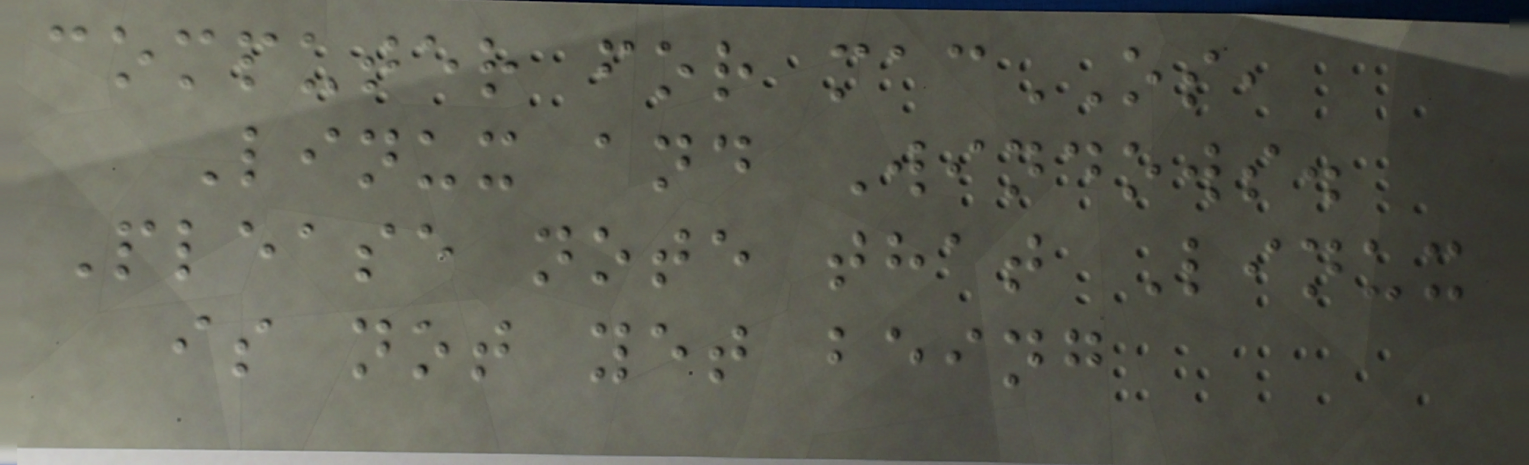computer for macOS,
Linux and Windows.
Please note that Linux
is not yet being
